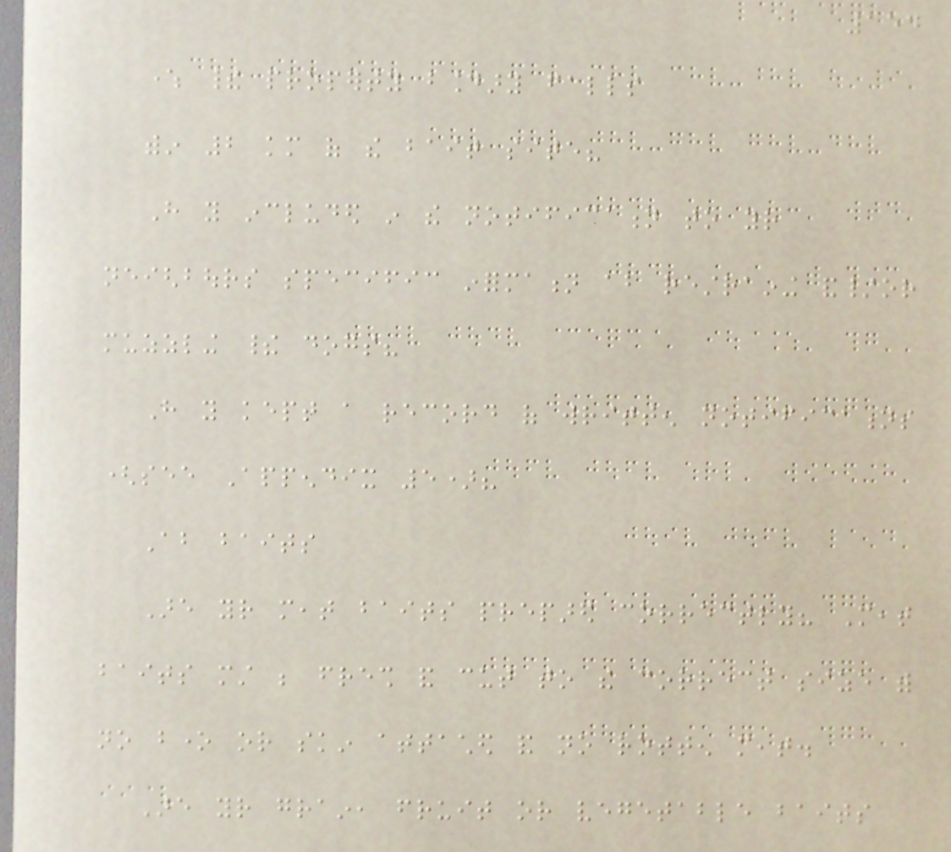154
where their property boundary falls
within 2 km of the bait site?
Have you included in the notification to your
neighbours specific information about restraining and/or
muzzling their dogs?
Have you kept a record of written notifications
(see Appendix 5)?
About baits
Are your meat baits prepared correctly? Meat
baits must be fresh and cut to the correct size with
no bone or skin attached and no rotten meat.
Are your grain, fruit or vegetable baits
